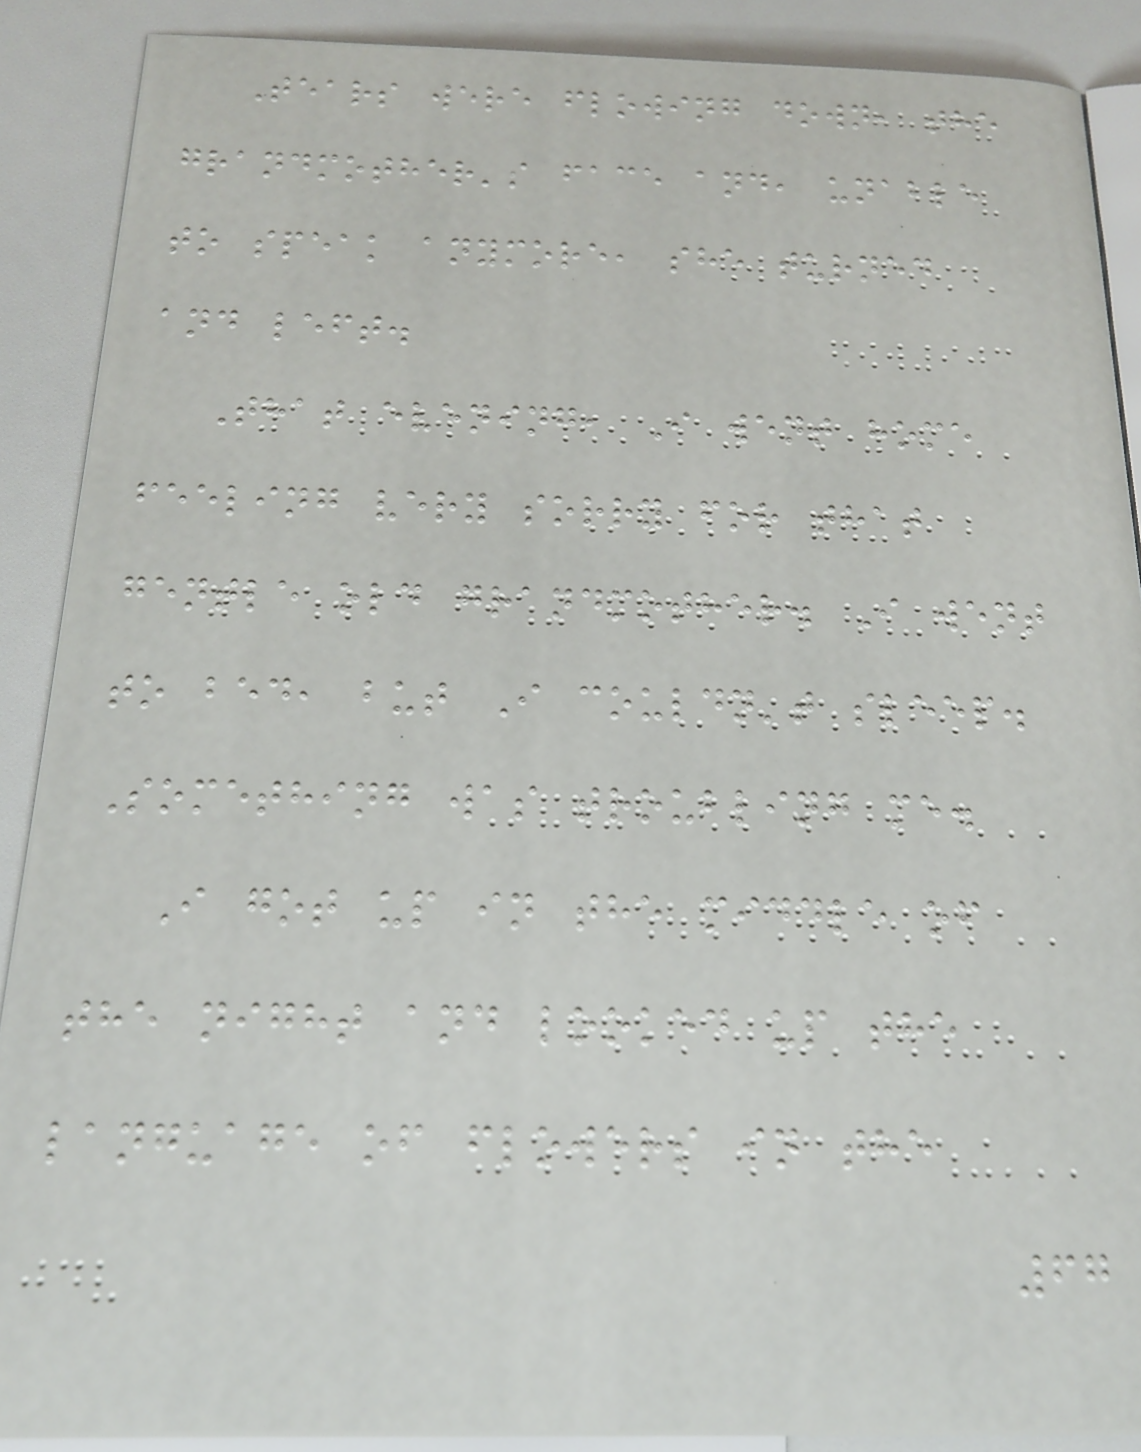Tears were flowing down, the
grandmother's face and, unable
to speak anymore, she turned
and left.
That evening, I went home
feeling very sorry for that
gentle old grandmother. I went
to bed, but I couldn't sleep.
Something was troubling me.
I got up in the middle of
the night and looked up the
language of flowers in the
67
